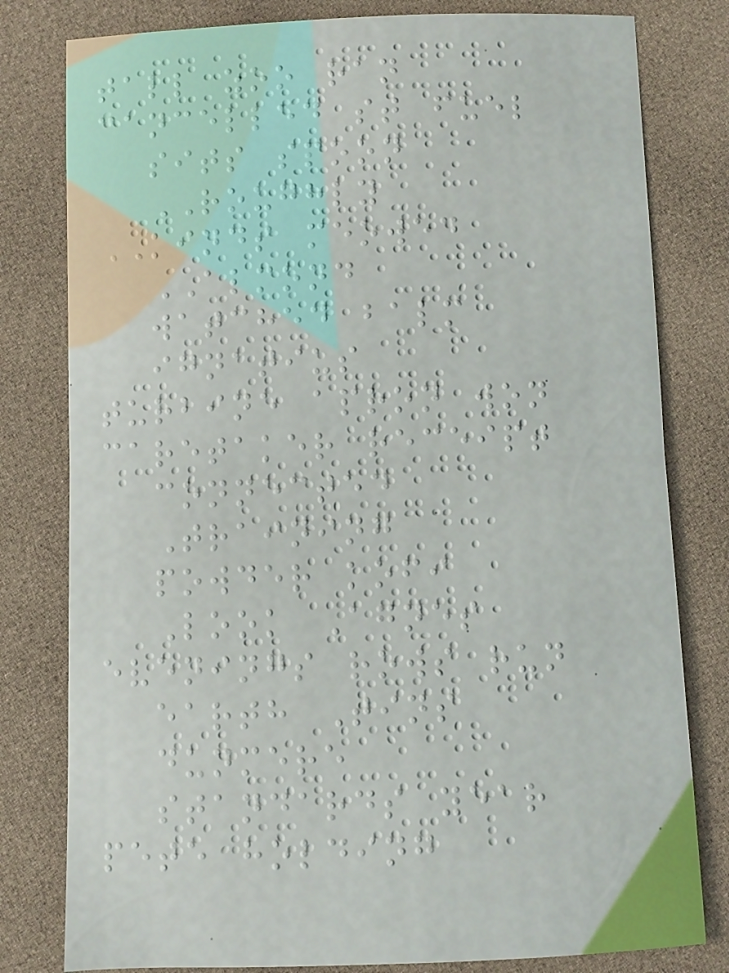tall zoo ran
cancelled st fuel
sits spoon
ROUGHLY
KINDS meowed
ALMOND
watched balm
ignatius
turbine apron won
caretaker receipt
connected
Training
powder kofi
Look Agnes
evenings rows run
earth Tins
dunmere
standards year
pete holding
